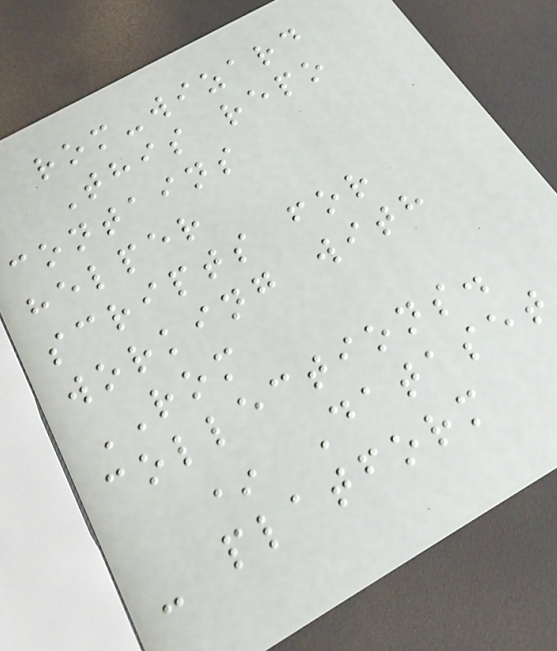rom-wizard
This repo
contains
helper
scripts for
working with
ROM
collections.
* Dataset
- platform
